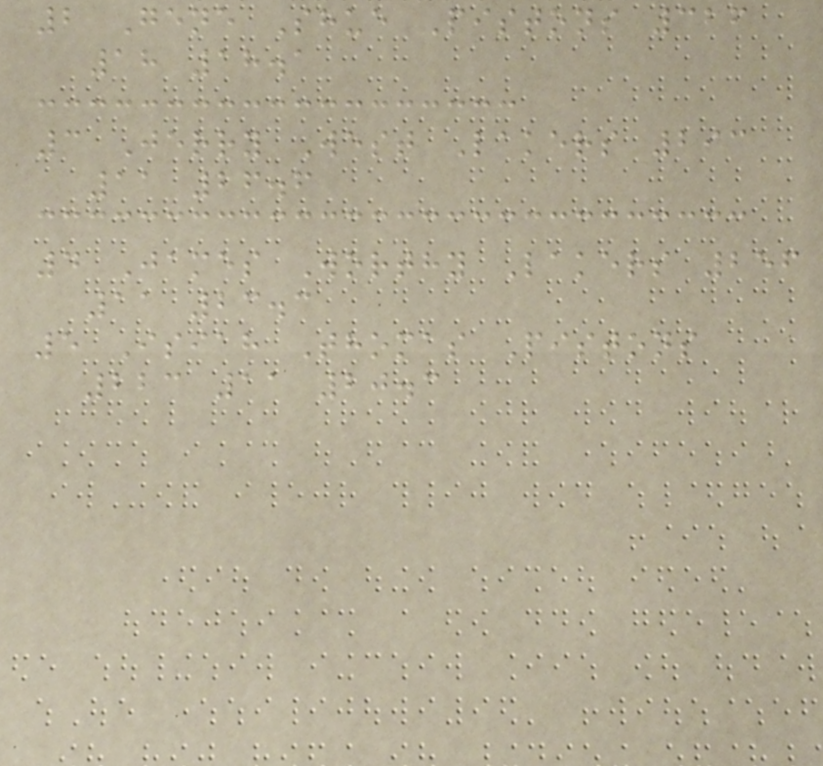2 Gene Shue Pistons 326
18 18.1
3 Jerry West Lakers 293
11 26.6
4 James Worthy Lakers 256
11 23.3
5 Isiah Thomas Pistons
223 11 20.3
